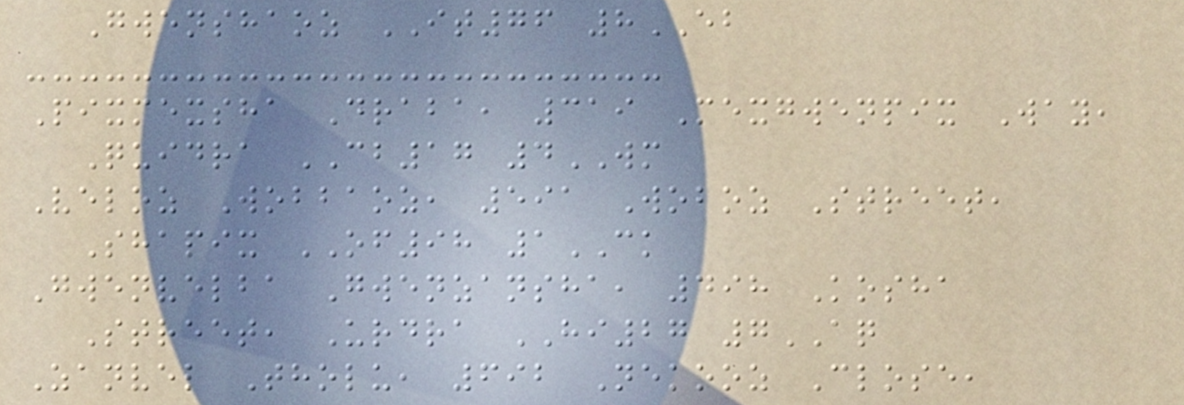Gwenshaoz IT76 8EB
Pixmexsha Draba, 319 Mexgwenpix Way,
Quidra CB17 4WM
Veloz Wobbaoz, 591 Woboz Street,
Shapix OF98 1CK
Gwenvelba Gwenzansha, 498 Kosha
Street, Urdra HI27 7AQ
Zanvel Tholu, 692 Nekooz Close,
